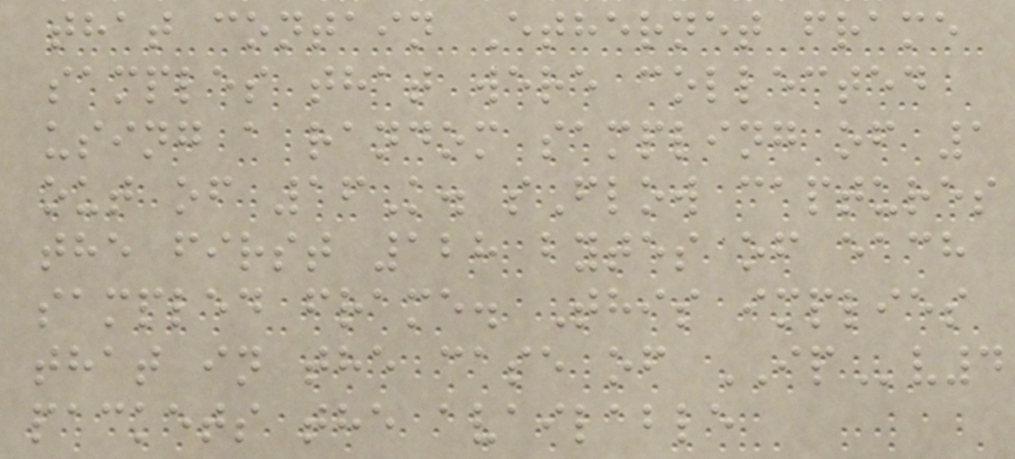that contain Ethernet frame
samples that were collected
using a random sampling of 1
out of 16K. sFlow captures
the first 128 bytes of each
sampled frame. This implies
that in the case of IPv4
packets the available
